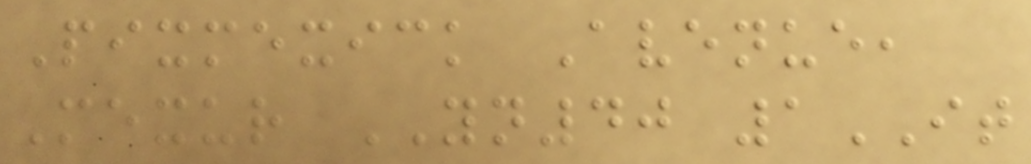Pixmexick Avenue,
Mexur YN40 1IT
